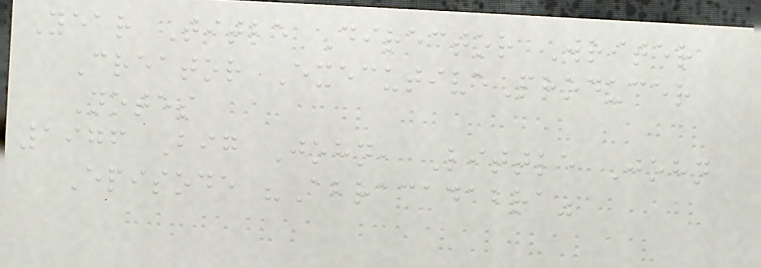Year Title Director Writer
Creator ExecutiveProducer
Notes
1976 Big John, Little John
Episode "Abracadabra"
